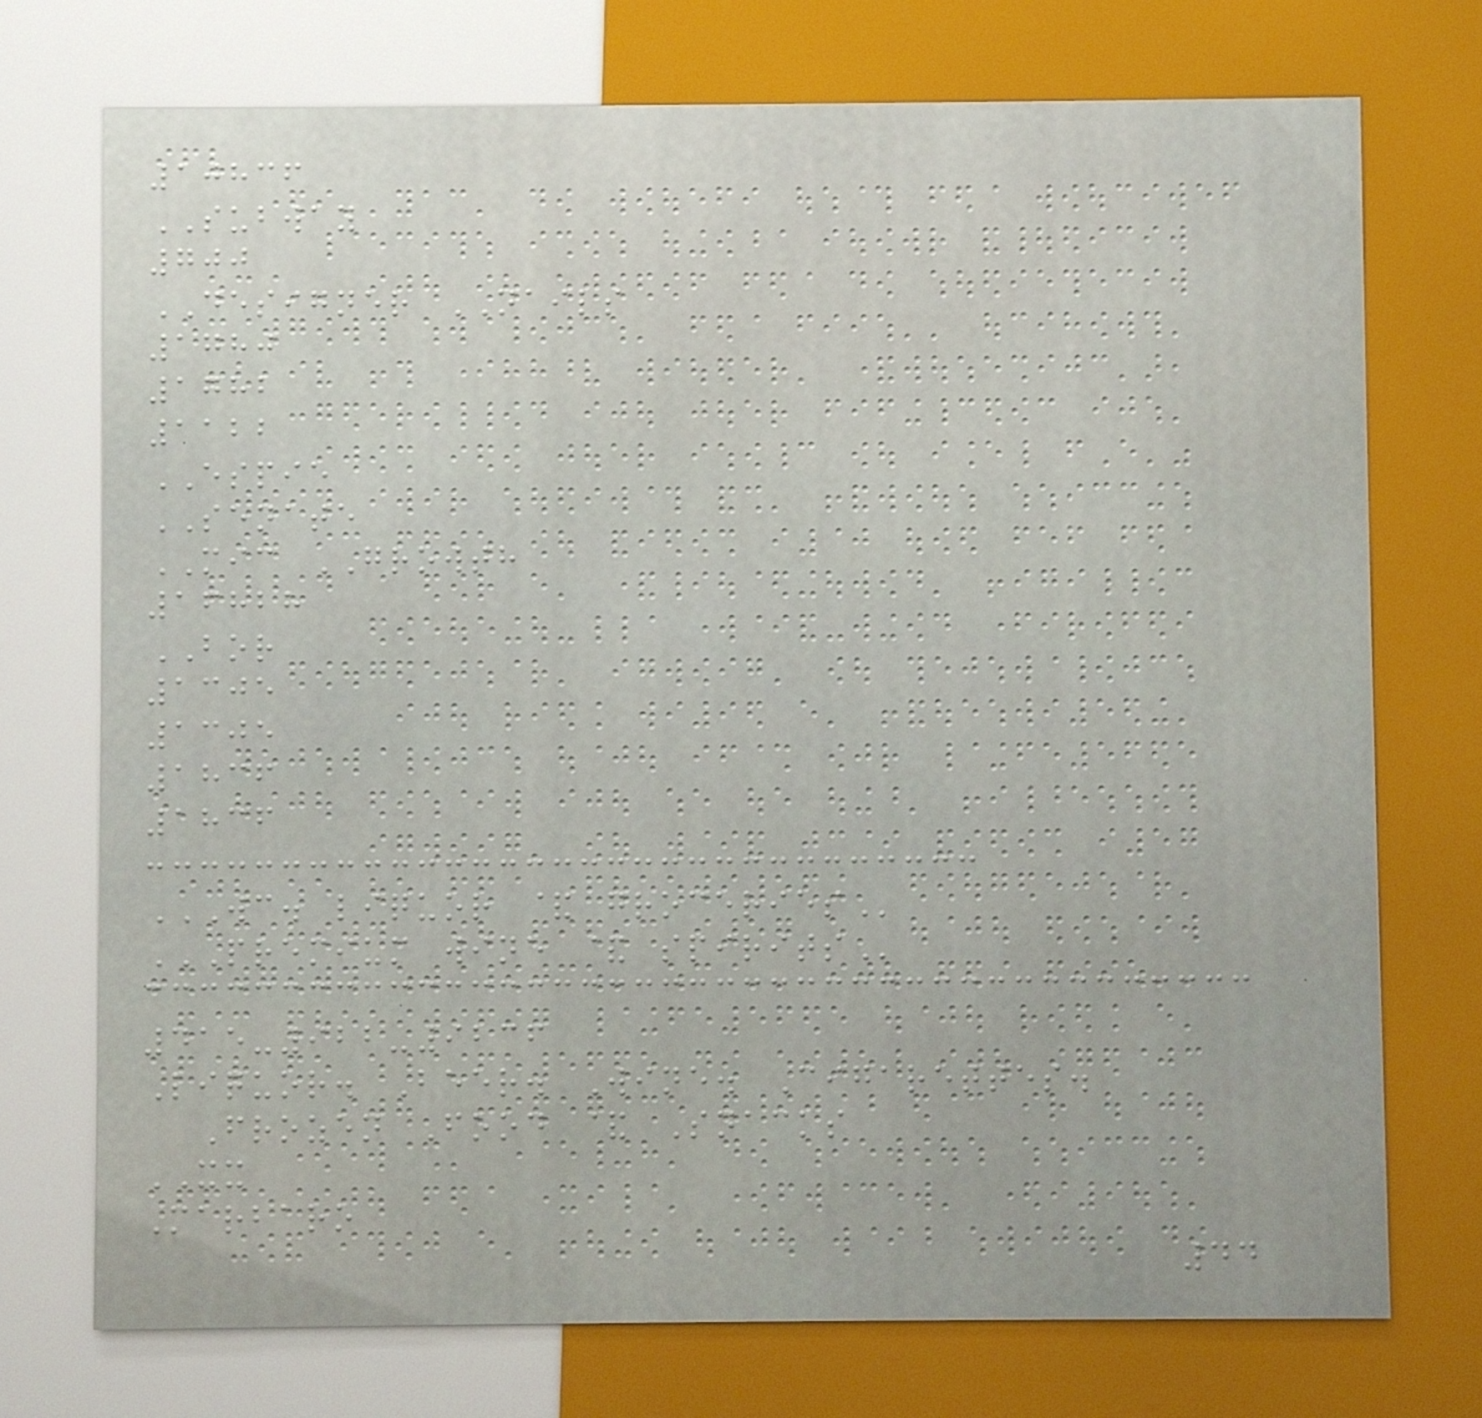10836
SUBWAY
700
DESIGNER NAILS
1780
1782
1122
ESPIE
SENATE
MIC GROWTH
16828
BOR
1305
1305
1836
1836
WC. LIQUOR & GROCERIES
PREMIUM WINE & SPIRITS
415-922-9236
Liquor. Beer. Wine. Cigarettes.
Frozen Food & Snacks
XX
Marbaro
44
